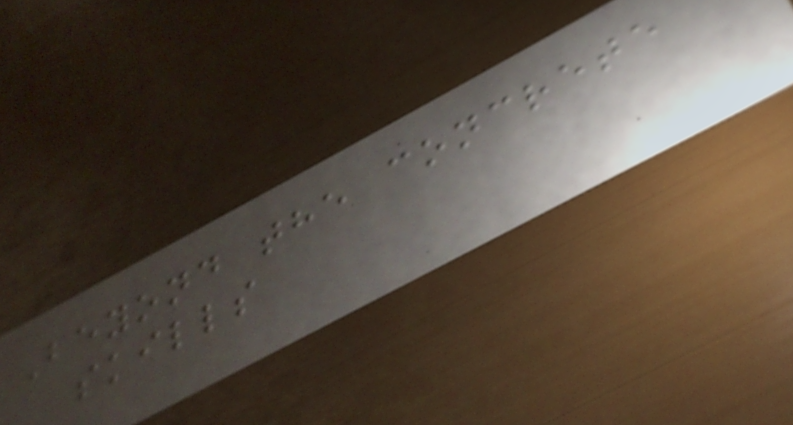Beyond the concrete
skills
